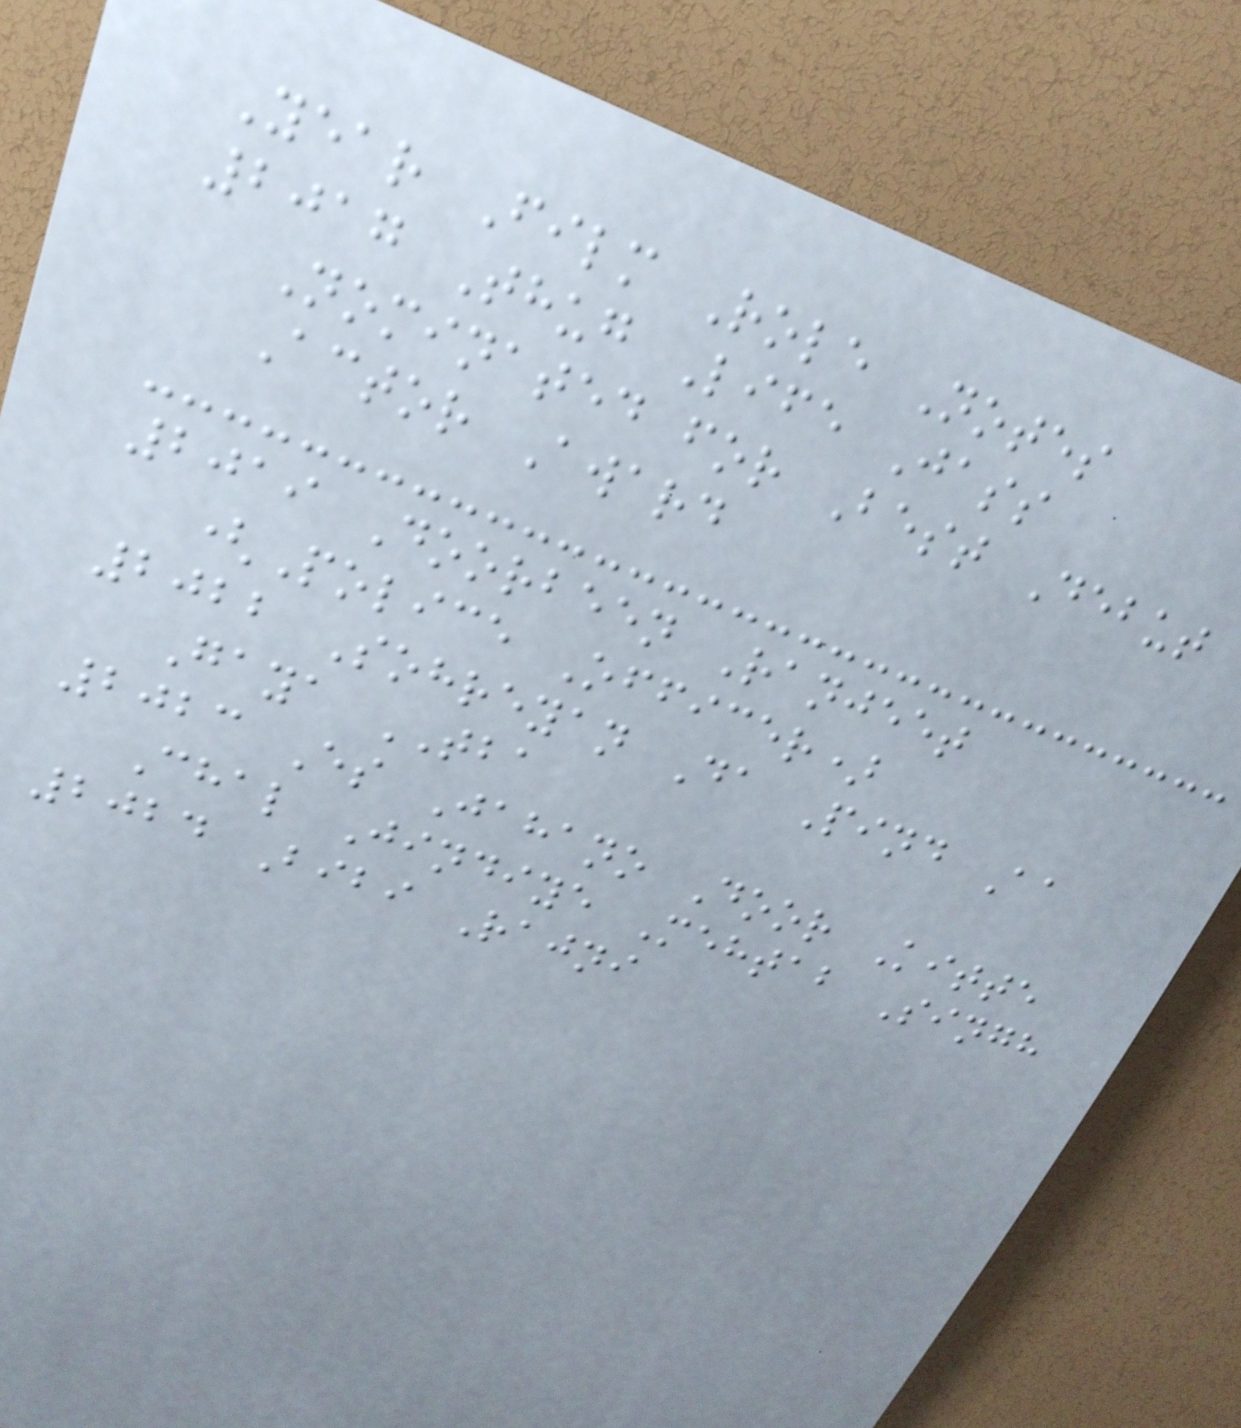Year Film Role Notes
2017 Thug Life Jass
Nominated for Best Debut
Actor Award
2019 Doorbeen Ranjeet
(Police Officer)
2022 Sohreyan Da Pind Aa
Gaya TBA
2023 Es Jahano Door Kitte
Chal Jindiye Mehtab Singh
2024 Bibi Rajni
